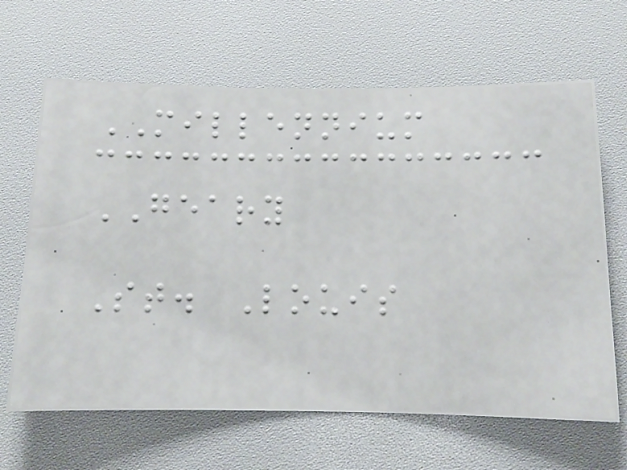MILLENNIUM
GEARY
St. Louis
